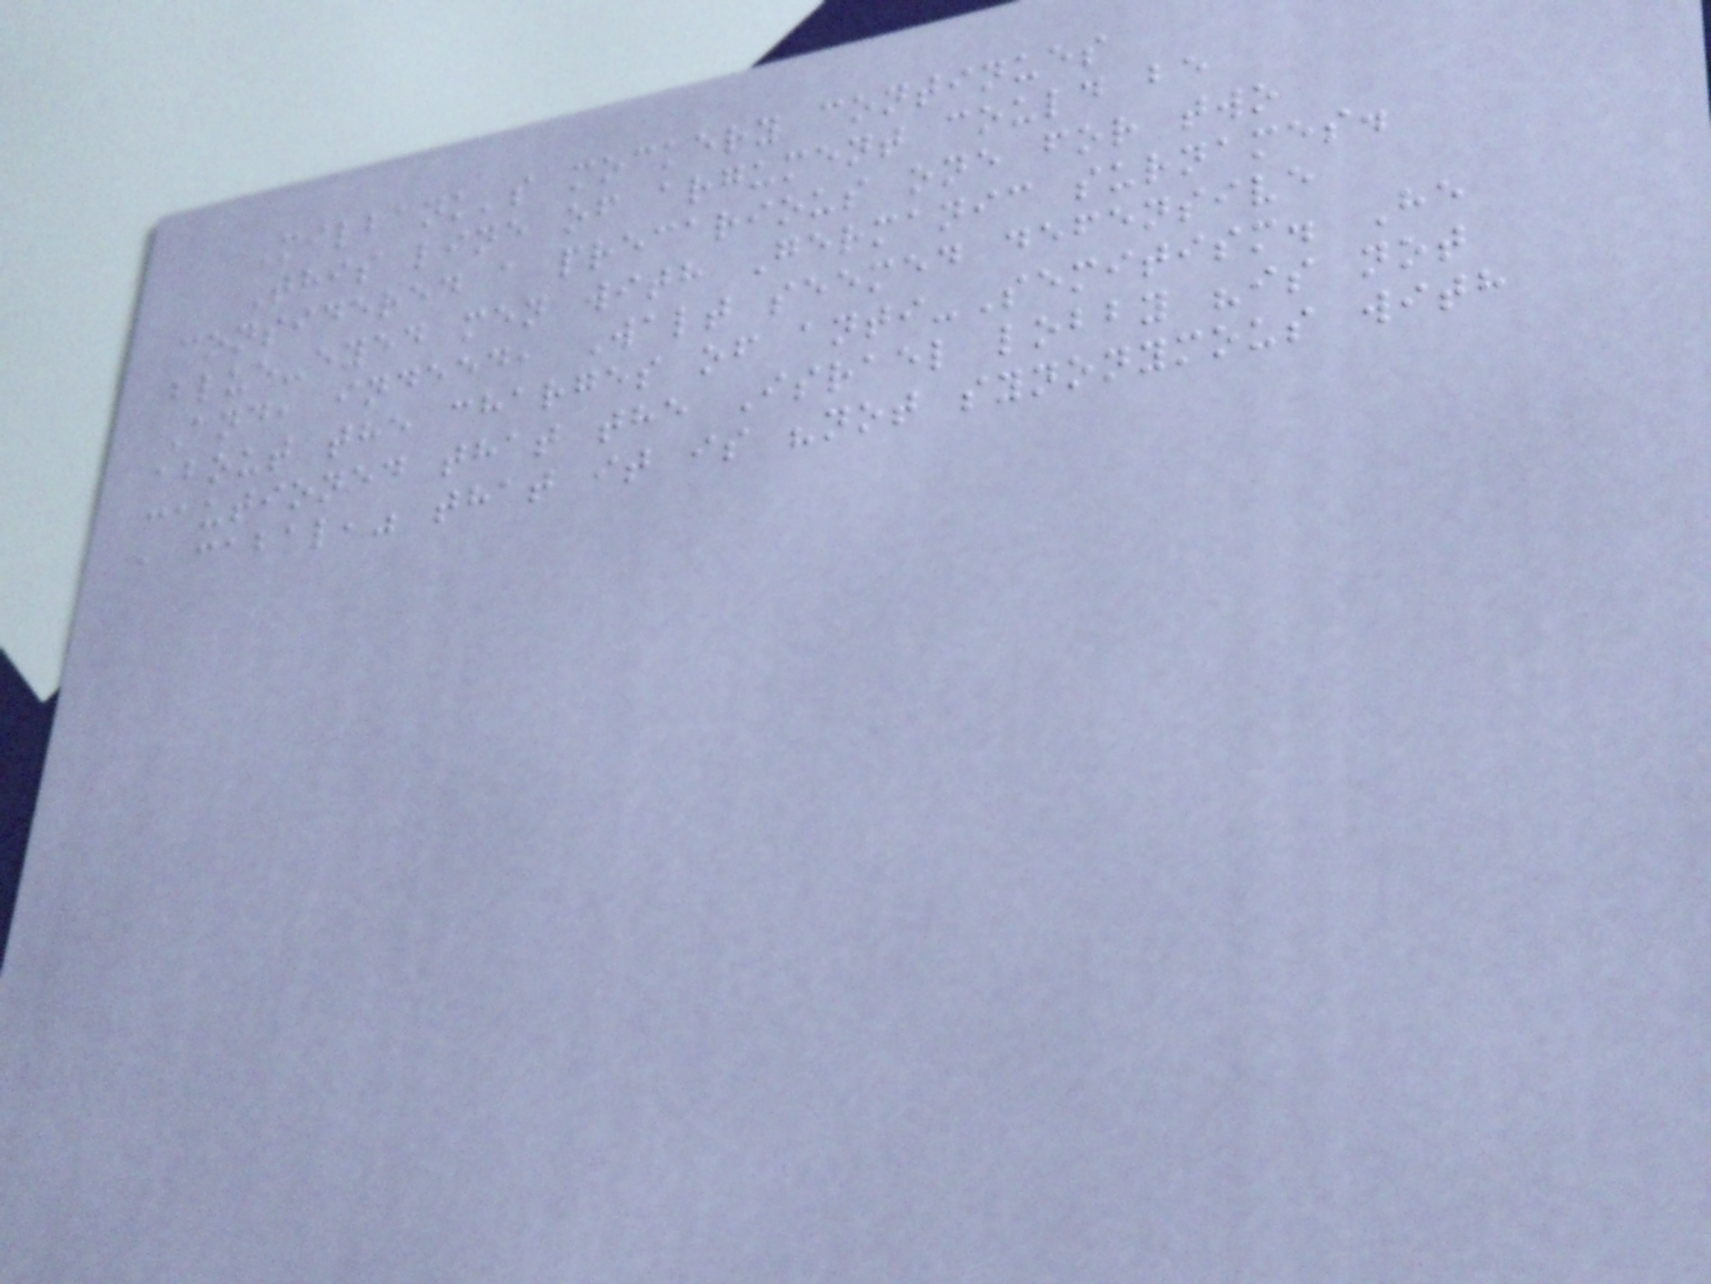Milbank's mockery continues
This line of argument could be
considered a precarious one for two
blue-eyed men with Germanic surnames.
And, indeed, Walt seemed defensive
about the charges of anti-Semitism. He
cautioned that the Israel lobby "is not
a cabal," that it is "not synonymous with
